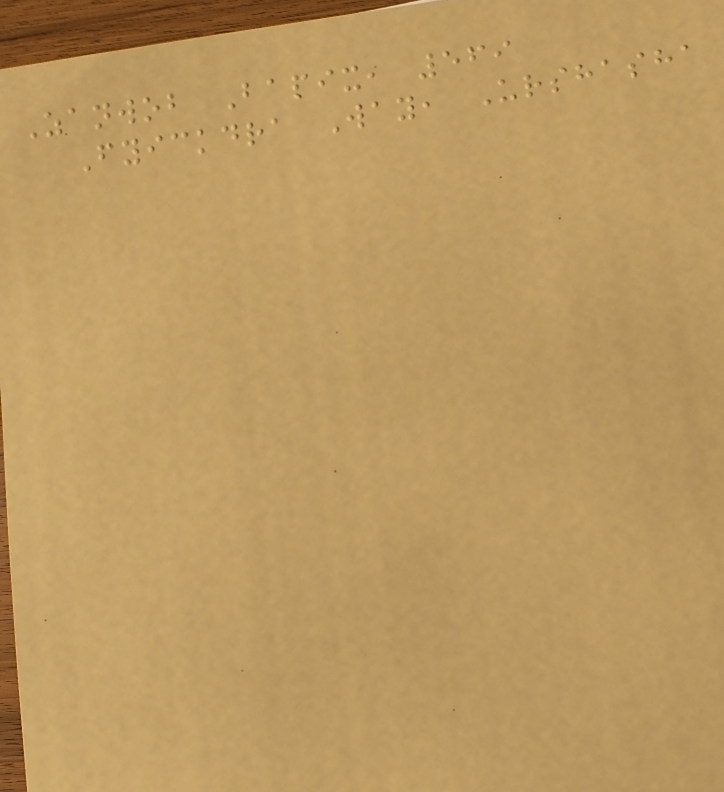Zanwob Bapix, 569
Fyickdra Way, Urshasha
